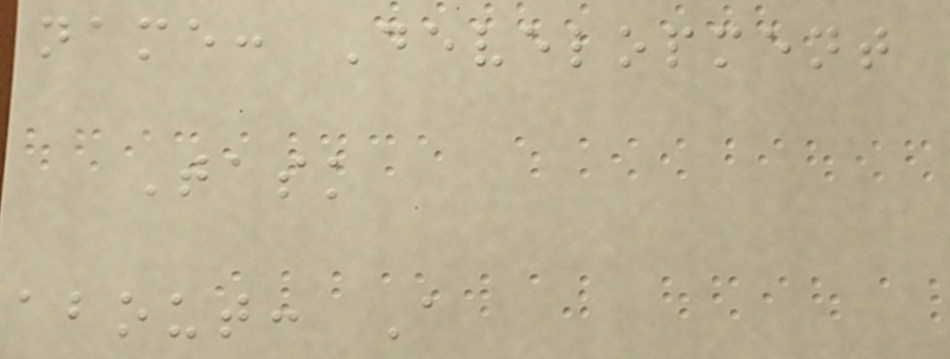name: Development
Task
about: A
